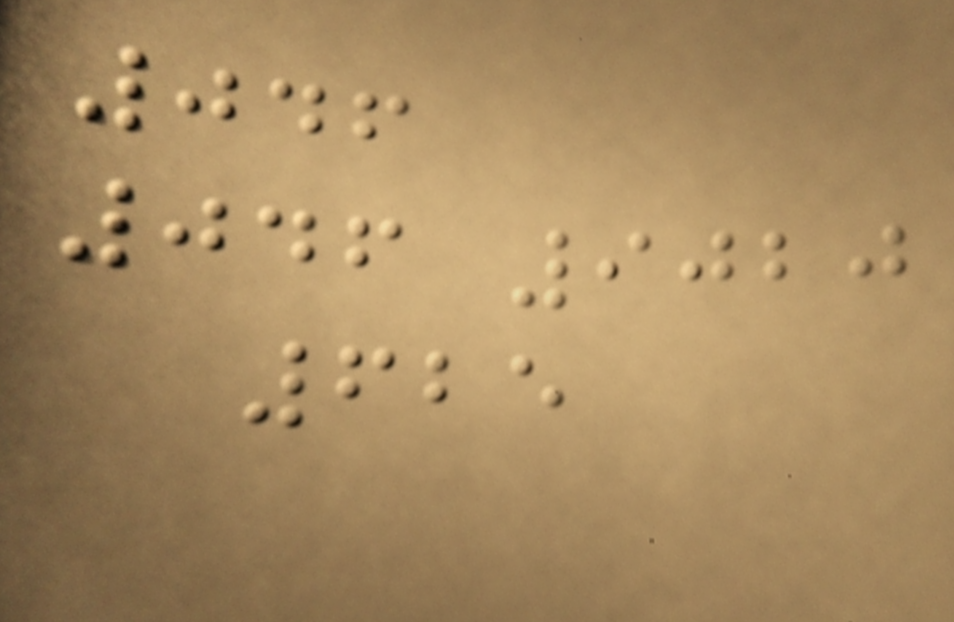046
046 9020
625
